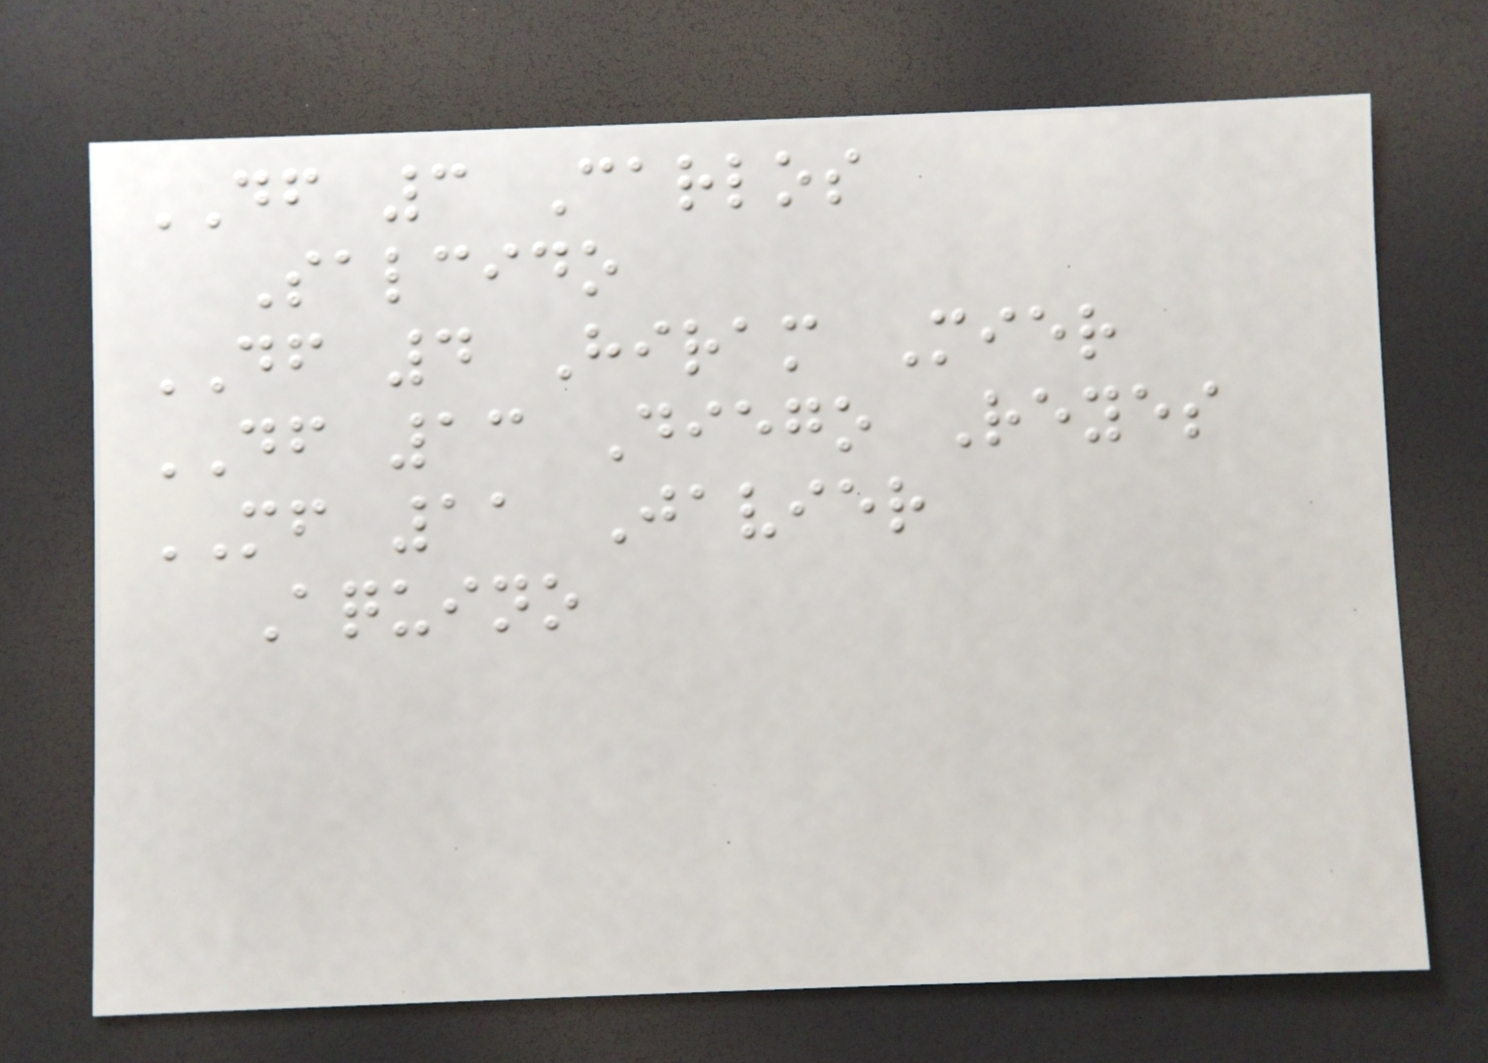DF 3 Carlos
Salcido
DF 4 Hiram Mier
DF 13 Diego Reyes
MF 11 Javier
Aquino
